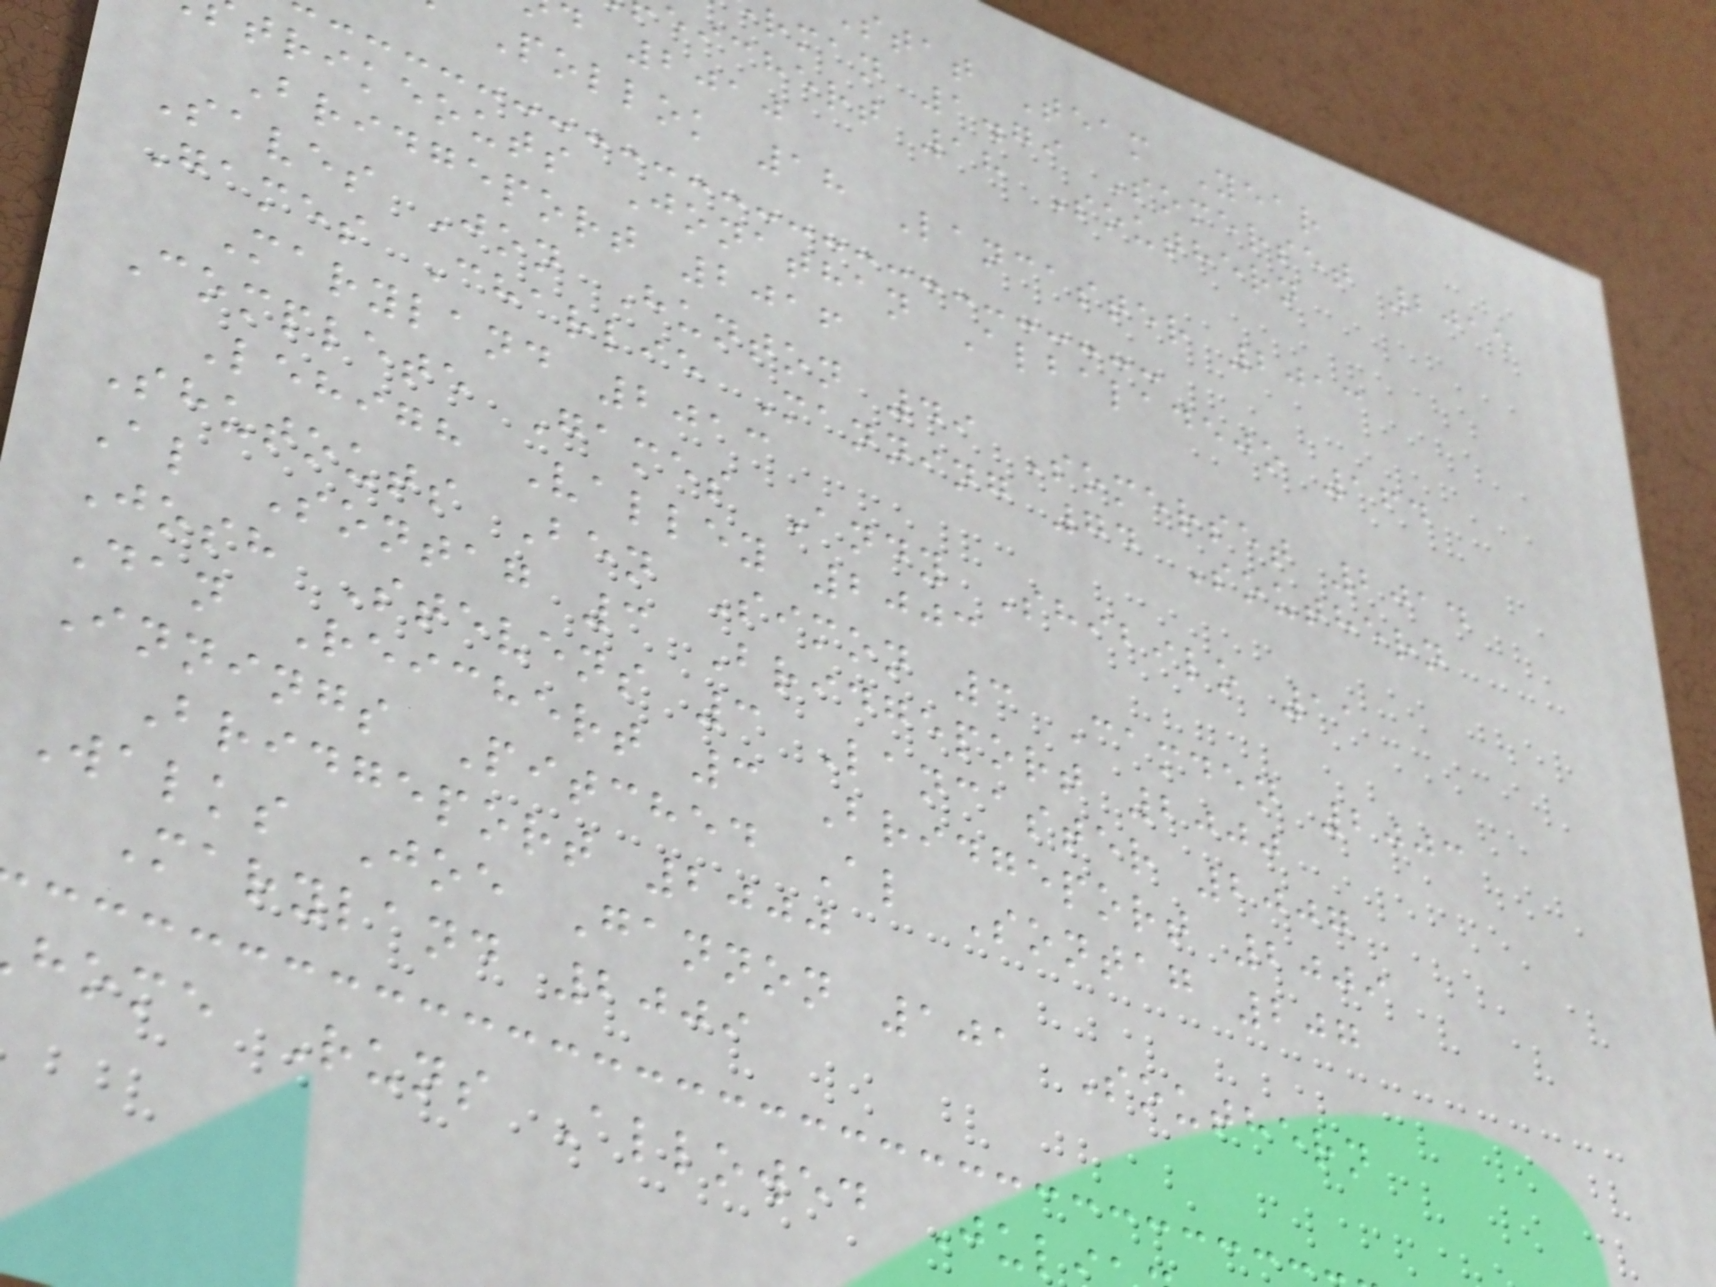stat Team Year
rman 1.79 Somerset 2015
eichert 18 Southern
d 2010
Pollok 18 Lancaster 2013
trikeouts Jonathan Albaladejo 164
Bridgeport 2016
Saves Jon Hunton 49 Somerset 2014
Games Charlie Manning 74 Southern
Maryland 2013
Complete Games Andy Shibilo 11
Lehigh Valley 2003
Shutouts Ben Simon 3 Camden 2003
Al Sontag 3 Bridgeport 2000
Josh Stevens 3 Lancaster 2007
Dan Reichert 3 Bridgeport 2009
Innings Pitched Al Sontag 207
Bridgeport 2000
Walks Joe Gannon 101 Southern
Maryland 2009
home Runs Allowed Jul
